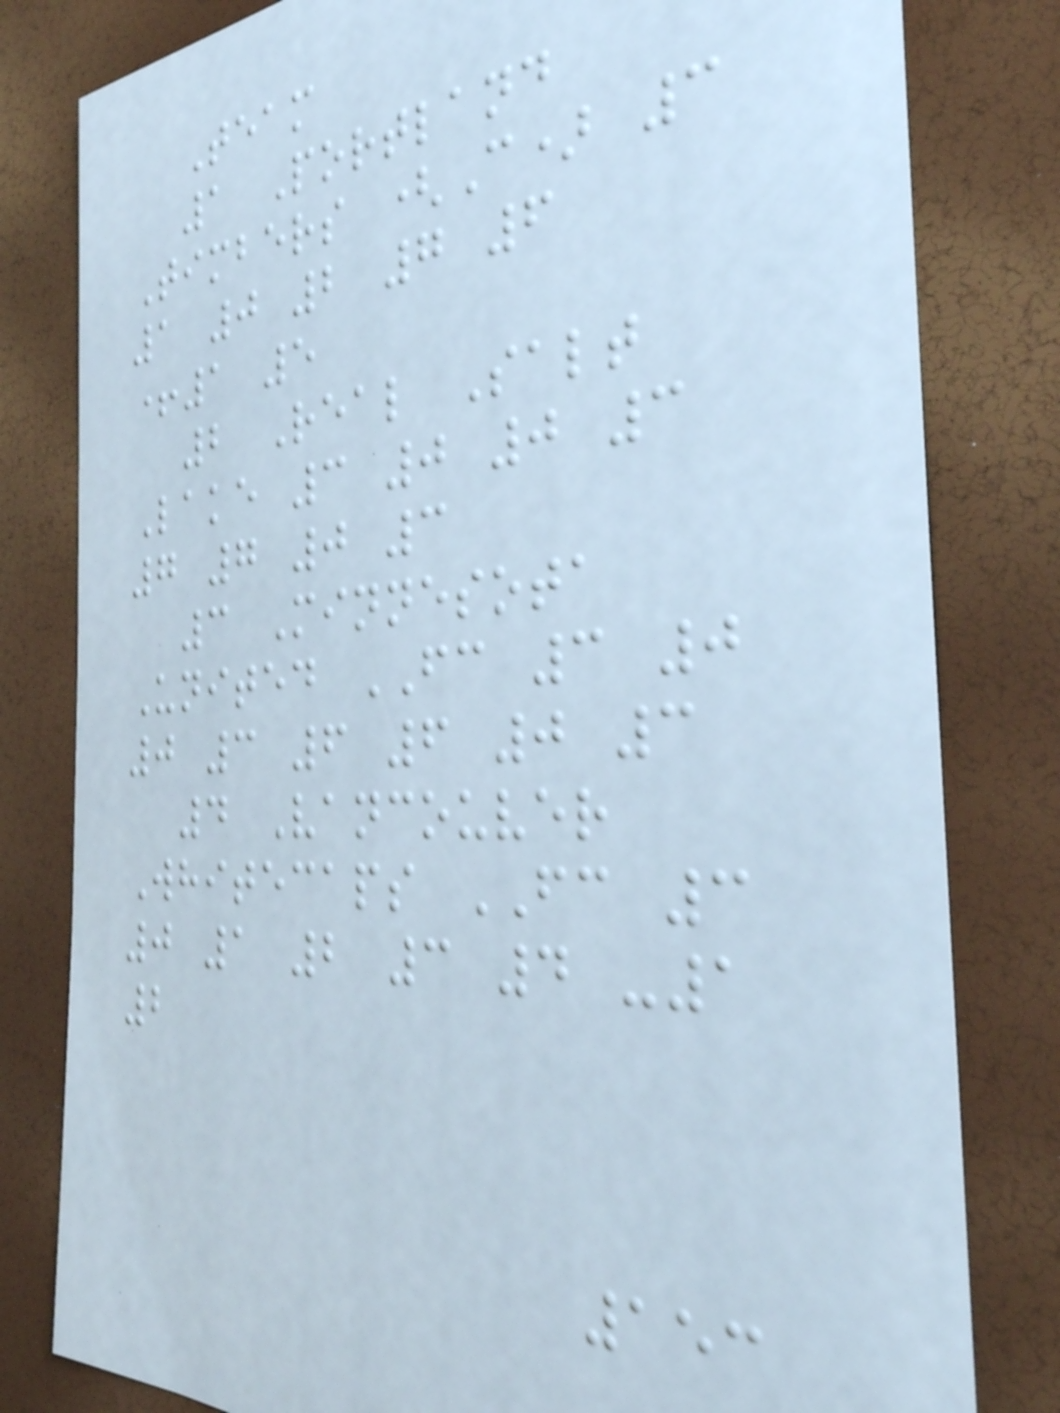Team
1 Portland
Timbers (C) 3
1 0 2 7 6
+1 5
2 Real Salt
Lake 3 0 0 3
7 7 0 3
3 Minnesota
United FC 3 0
0 3 6 6 0 3
4 Vancouver
Whitecaps FC 3
0 1 2 3 4 -1
2
153
